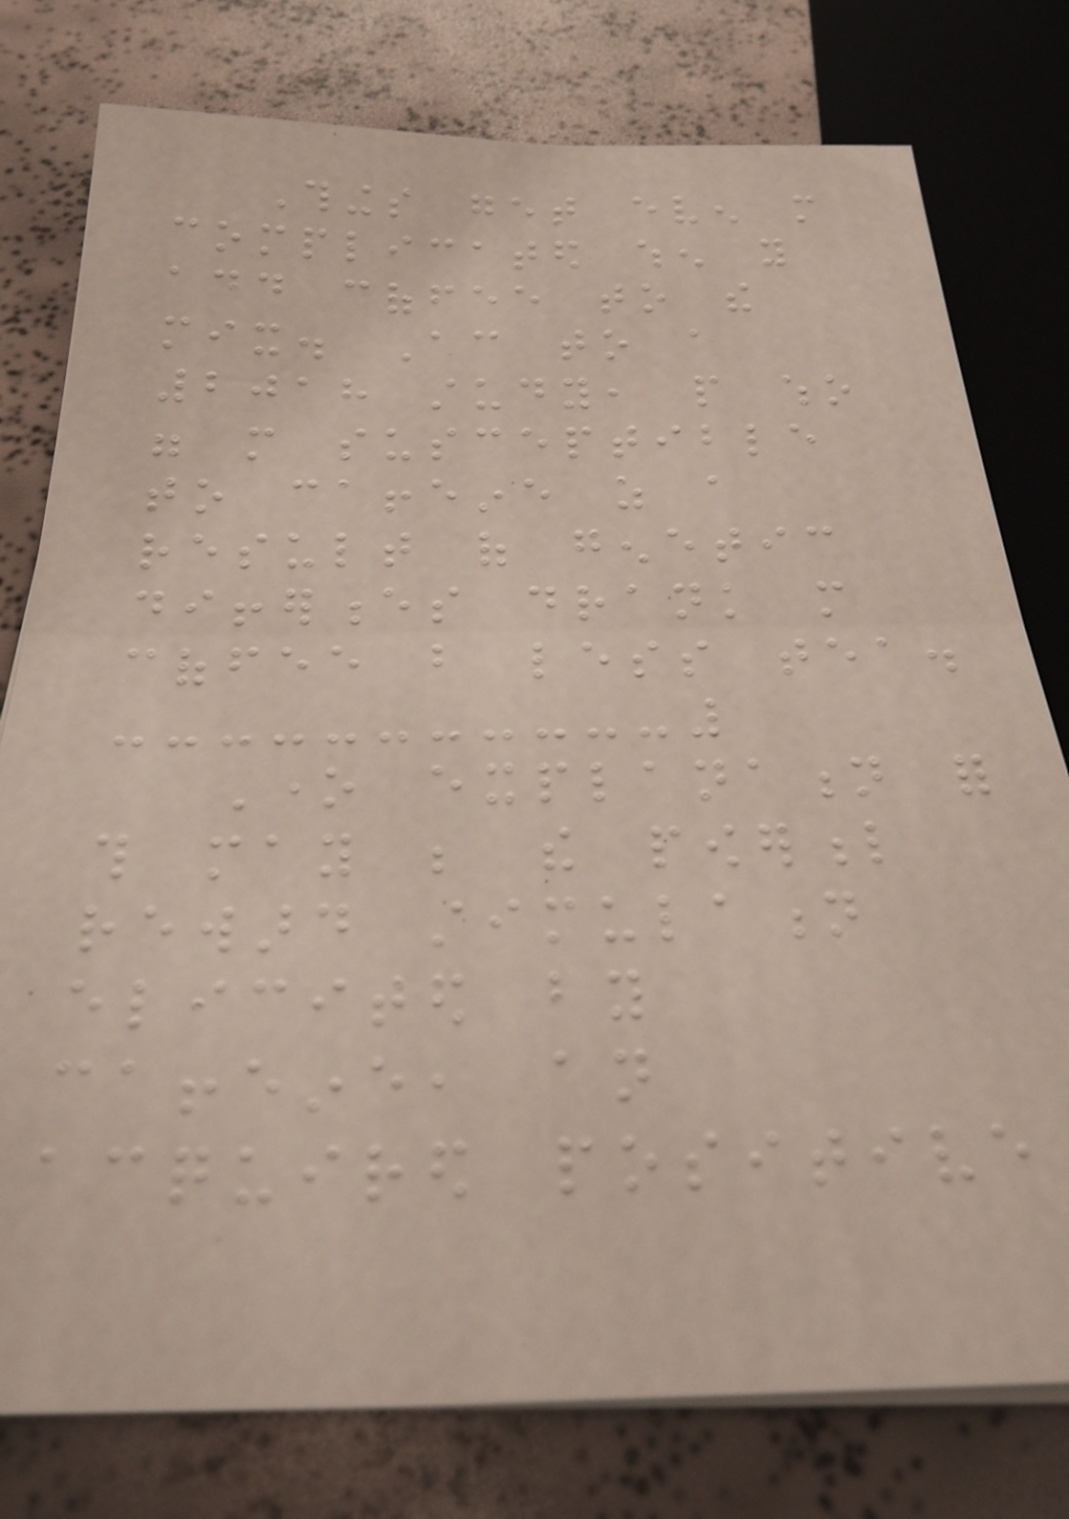Things get even more
complicated when you
add coffee to the
mix. According to a
2018 study, people who
were more susceptible
to caffeine as a
result of genetic
differences drank more
coffee but less tea.
One explanation for
this may be the powerful
reward stimulation
elicited by
caffeine, an
acquired positive
